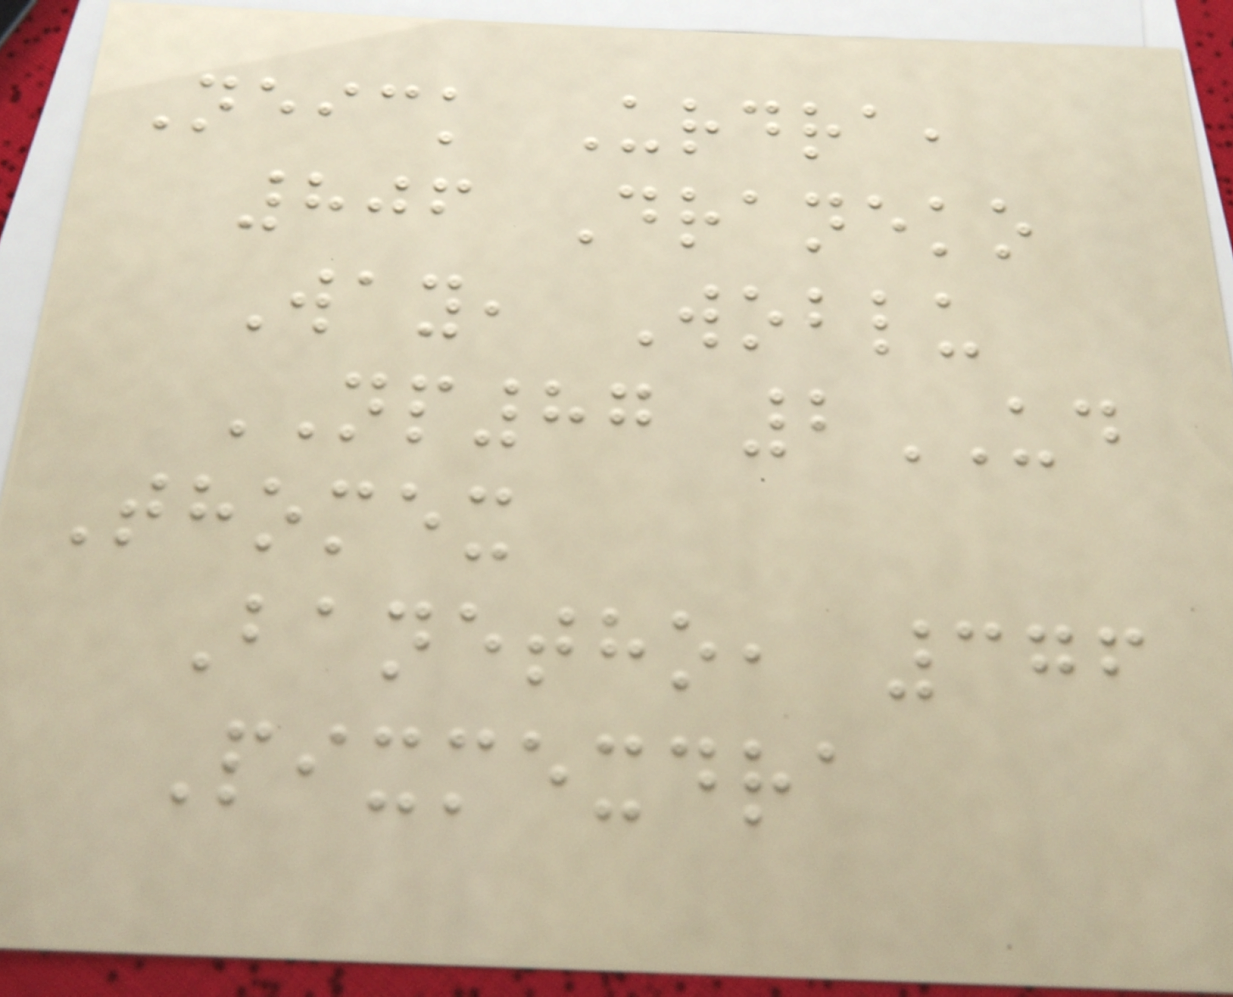Neick Urdra,
806 Draneko
Way, Woblu
NP87 2UD
Thomex
Banetho, 376
Pixmexdra
